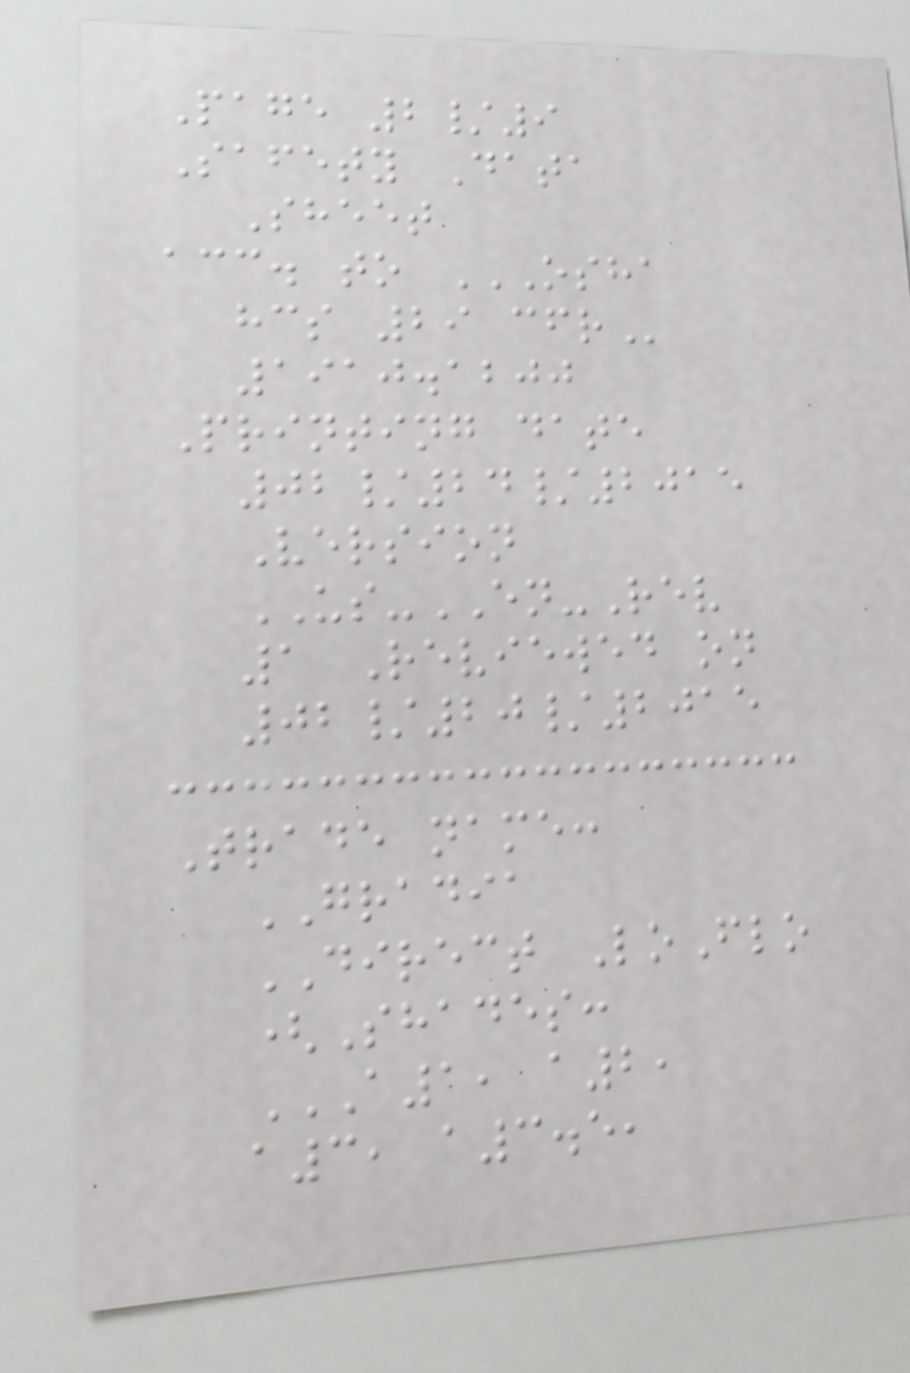Page 2/9
Safety Data
Sheet
acc. to OSHA
HCS 29 CFR
1910.1200
Printing date
02/24/2015
Version
US-EN-Rev
1 Reviewed on
02/20/2015
Trade name:
GRADIA
DIRECT LoFlo
(Shades:
A1, A2,
A3, A3.5,
